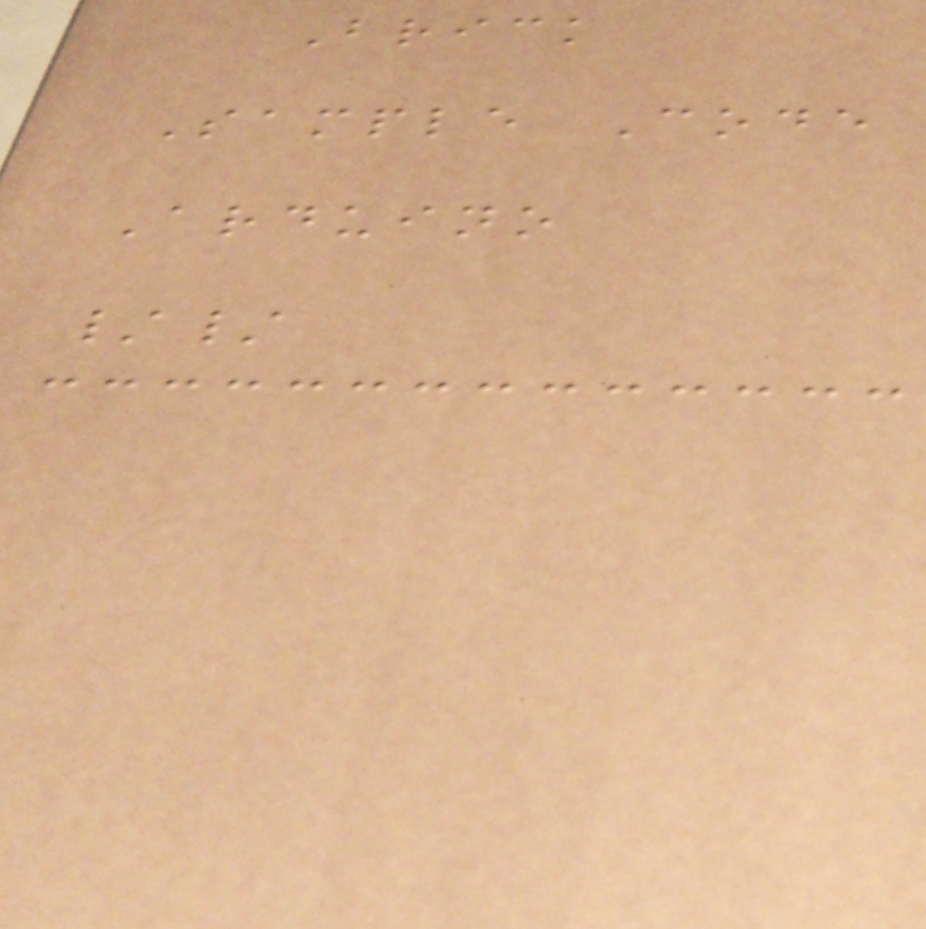Brick
Sample Code
Arduino
//
